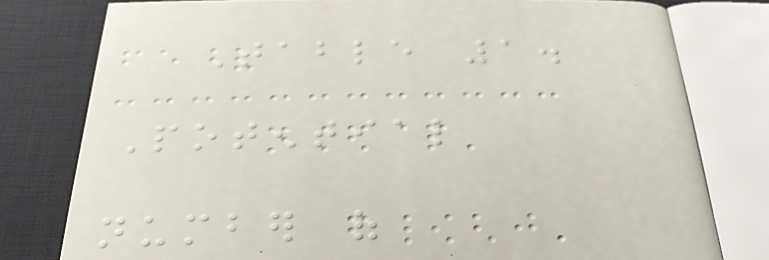Table 1.
Potential
number of
